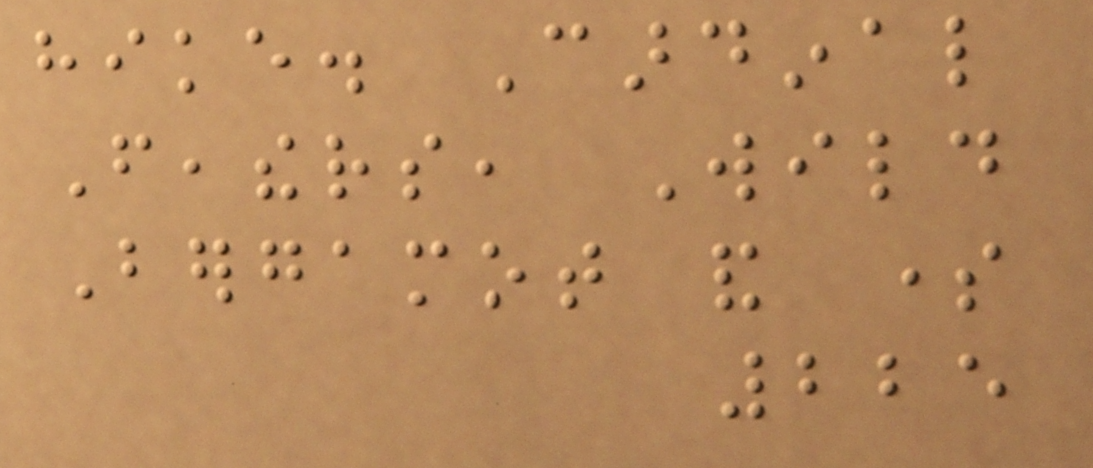hike. Cardinal
Feathers, Wild
Bergamot and some
225
